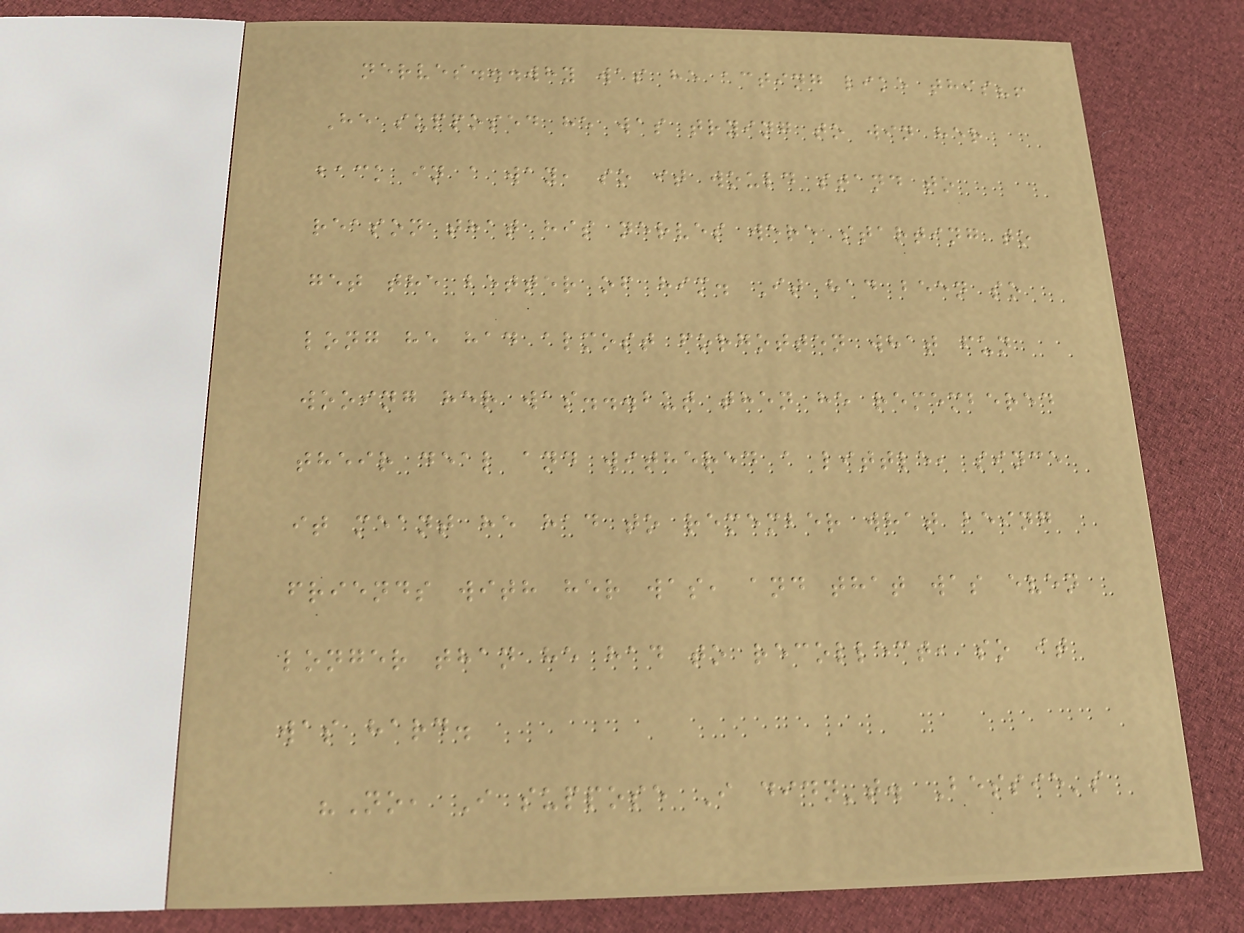nerves...why was he acting like this?!
He supposed he was trying to win her
back in a way, so it would stand to
reason that his nerves were starting to
get the better of him. It had been so
long he had almost forgotten what fun
wooing her was...but then he remembered
their deal and withered a little, since
it meant he had to remember what being
friends with her was, and that was even
longer than he had to recollect, so it
was hard.
"No, I suppose I didn't. Bessie's
